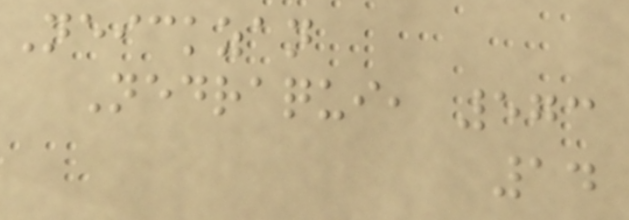Neickzan
Nedraqui, 573
14
